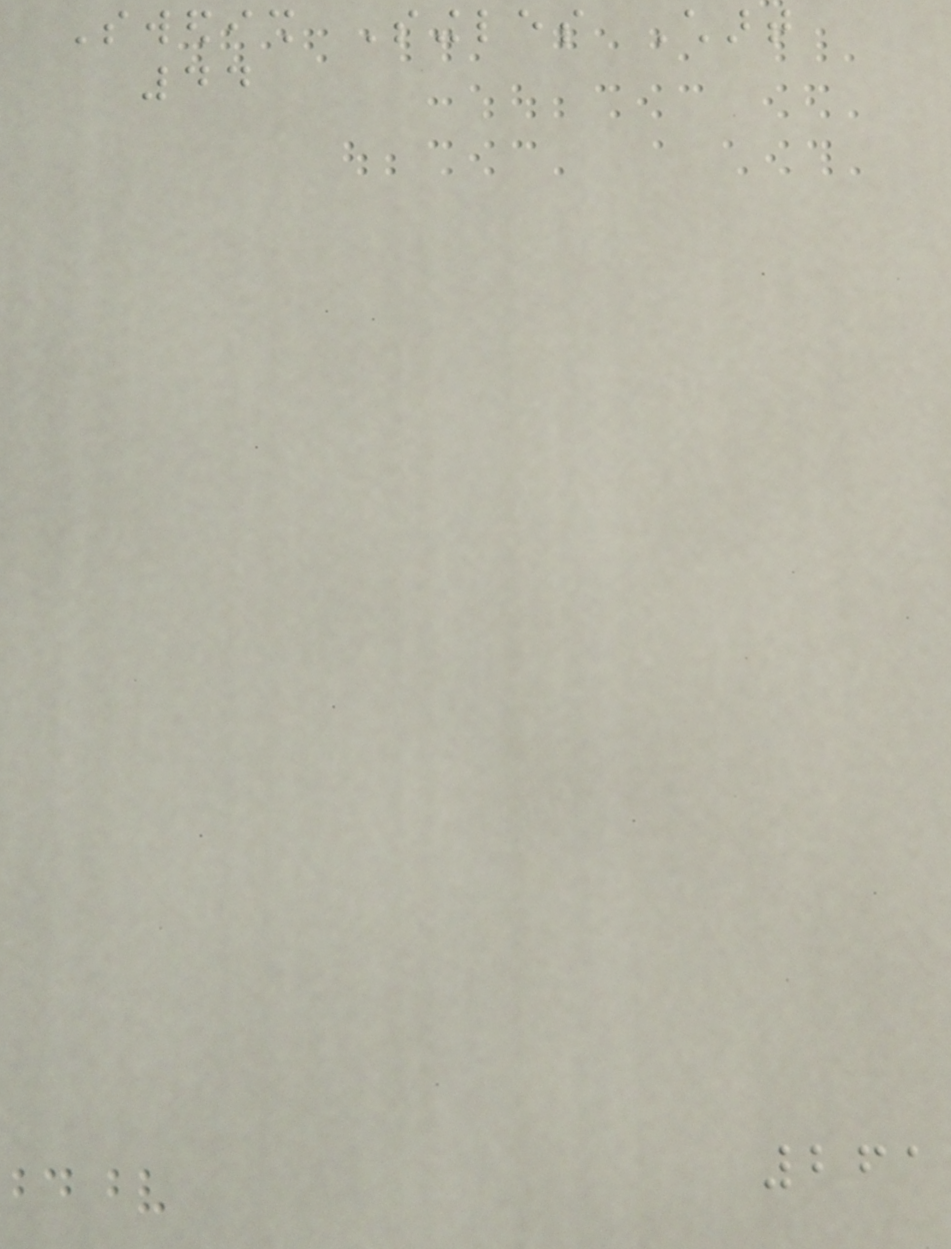Swedish Singles Chart
44
261
